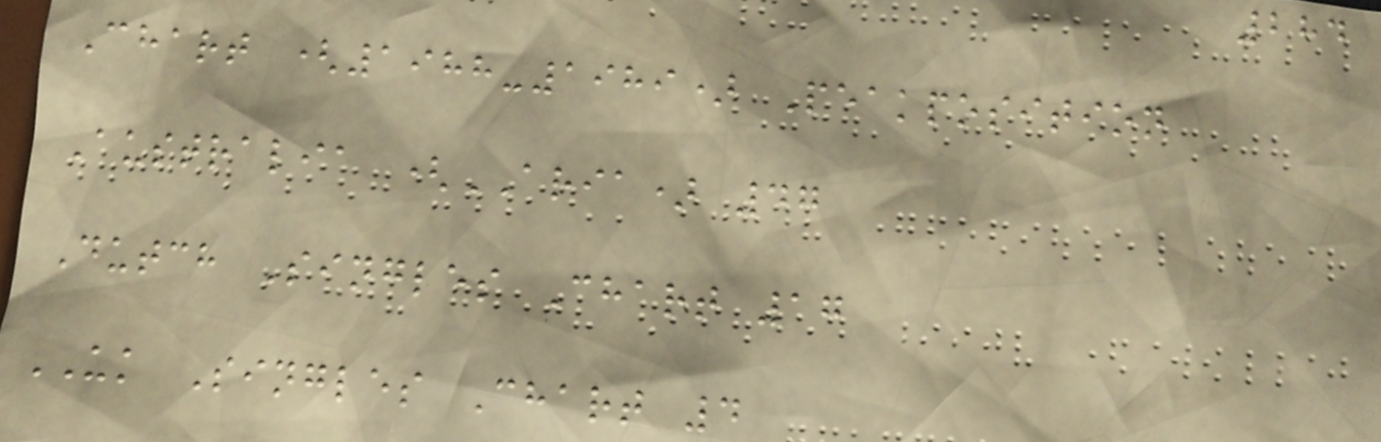284
Chart (1988-1989) Peakposition
Australia (ARIA) 47
Dutch Singles Chart 17
UK Singles Chart 4
